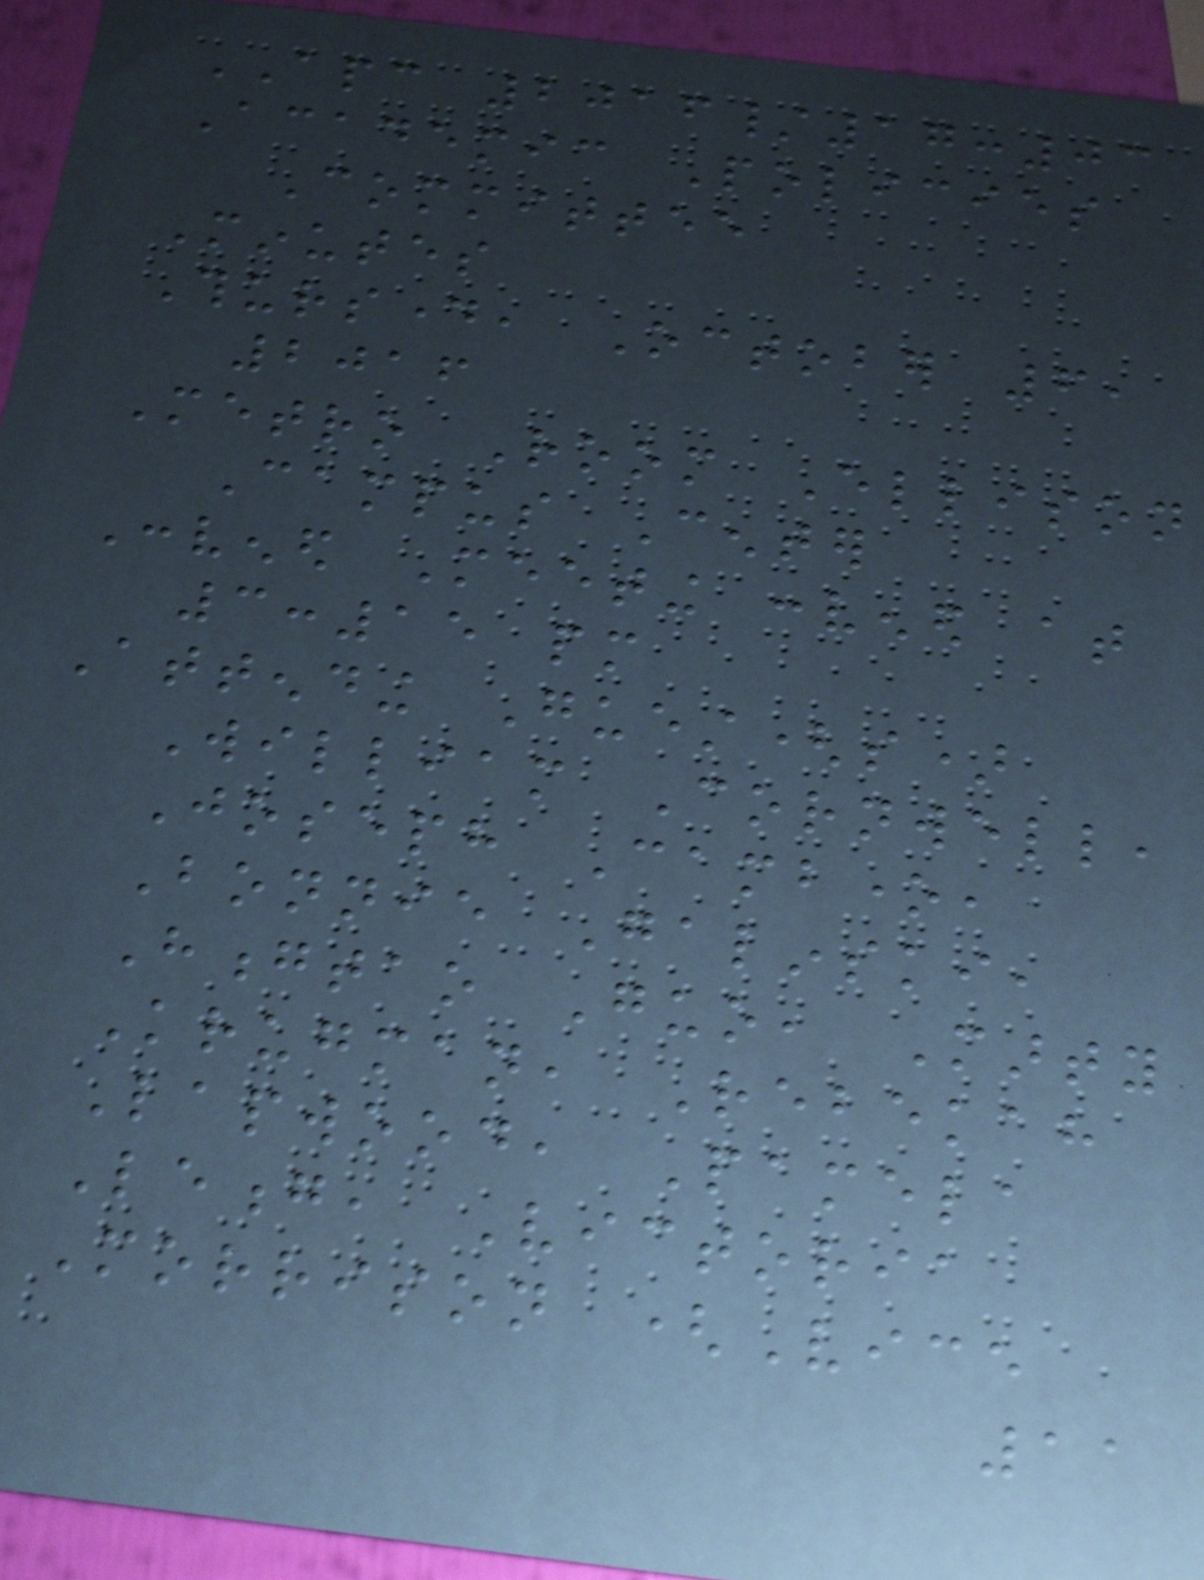APC 2016/17:03
Academic Policies
Committee
Minutes
Thursday, October 6,
2016
Metro Room Ellison
Campus Center
Convened Meeting convened at
3:15 pm
Attending Guest(s)
William Cornwell,
Joseph Cambone,
Bonnie Galinski,
Hongtao Guo, Marty
Krugman, Rebekah
Lapwood, Pamela
Leong, Victoria
Morrison (Vice
11
